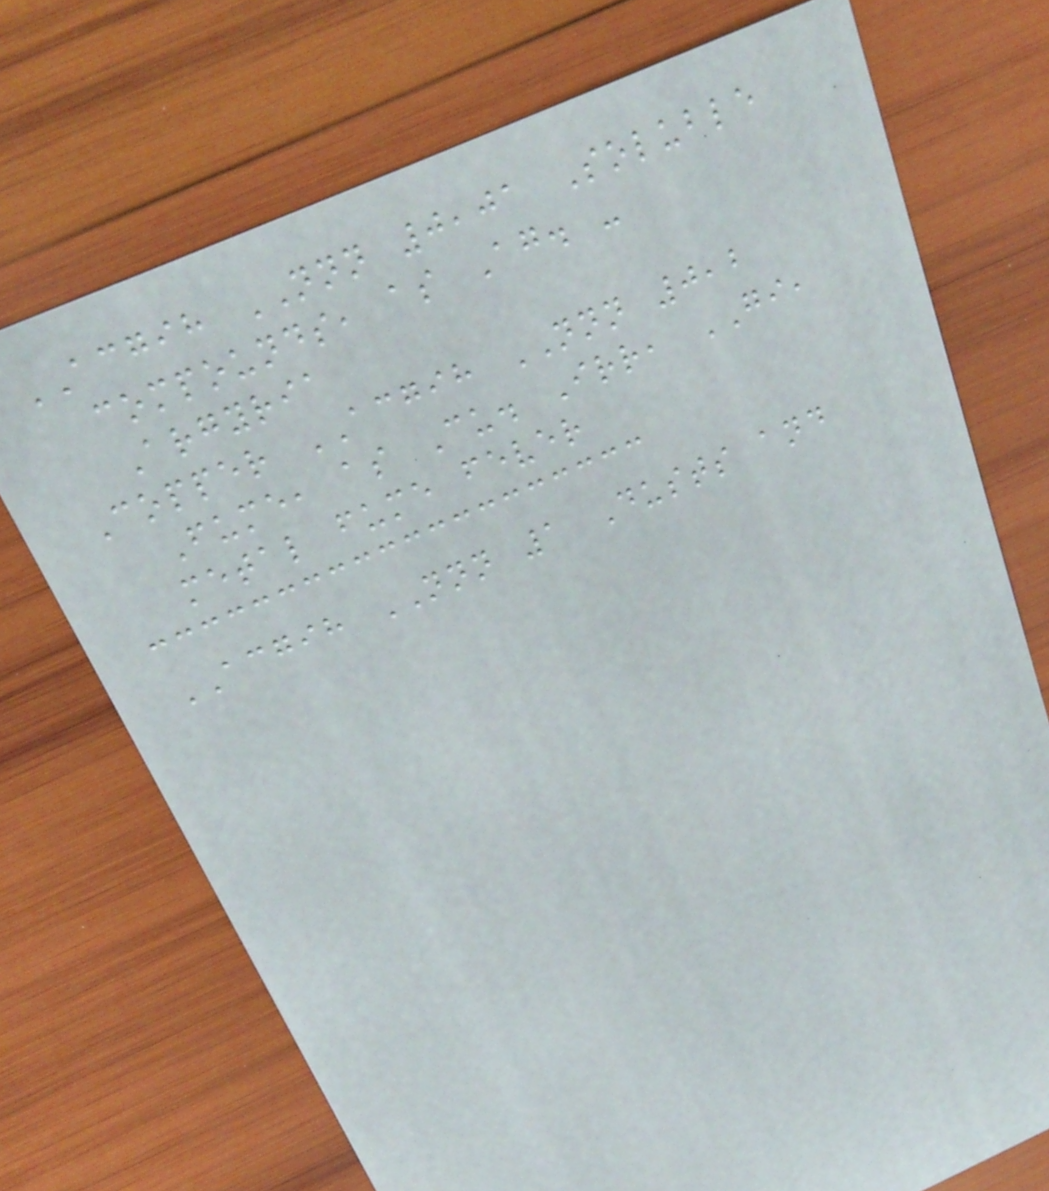ACGIH NNN 0,01 Soluble
compounds, as Ag. -
Argyria
Copper ACGIH NNN 0,2
Fume, as Cu. Irr, GI,
metal fume fever
ACGIH NNN 1 Dusts and
